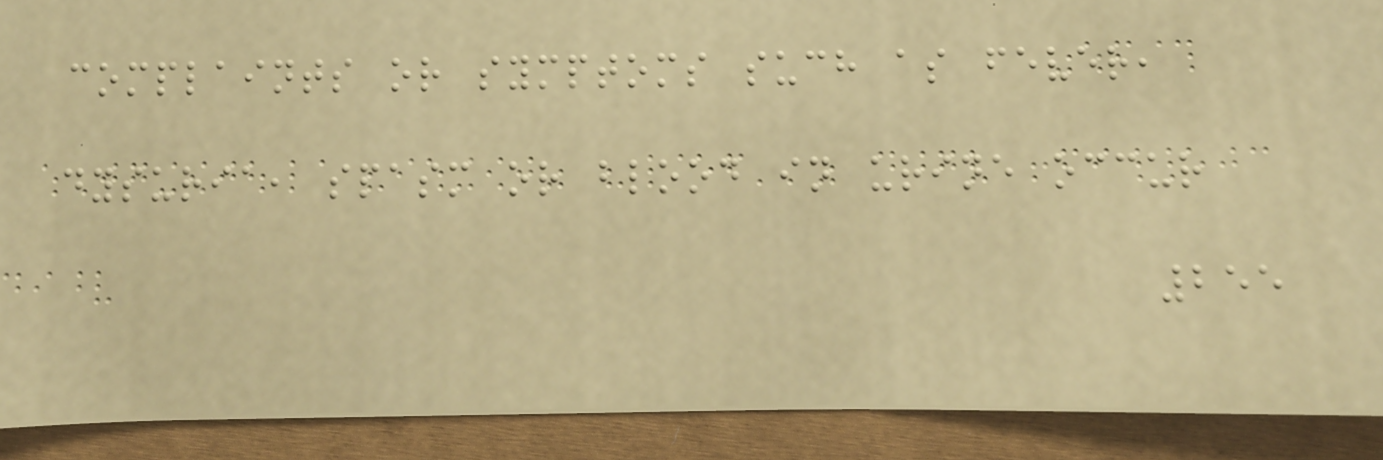complaints or symptoms such as fever,
dysuria, spasm or blood in urine occur
255
